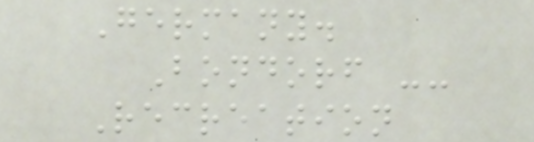Germany.
Bondorf --
Recreation
